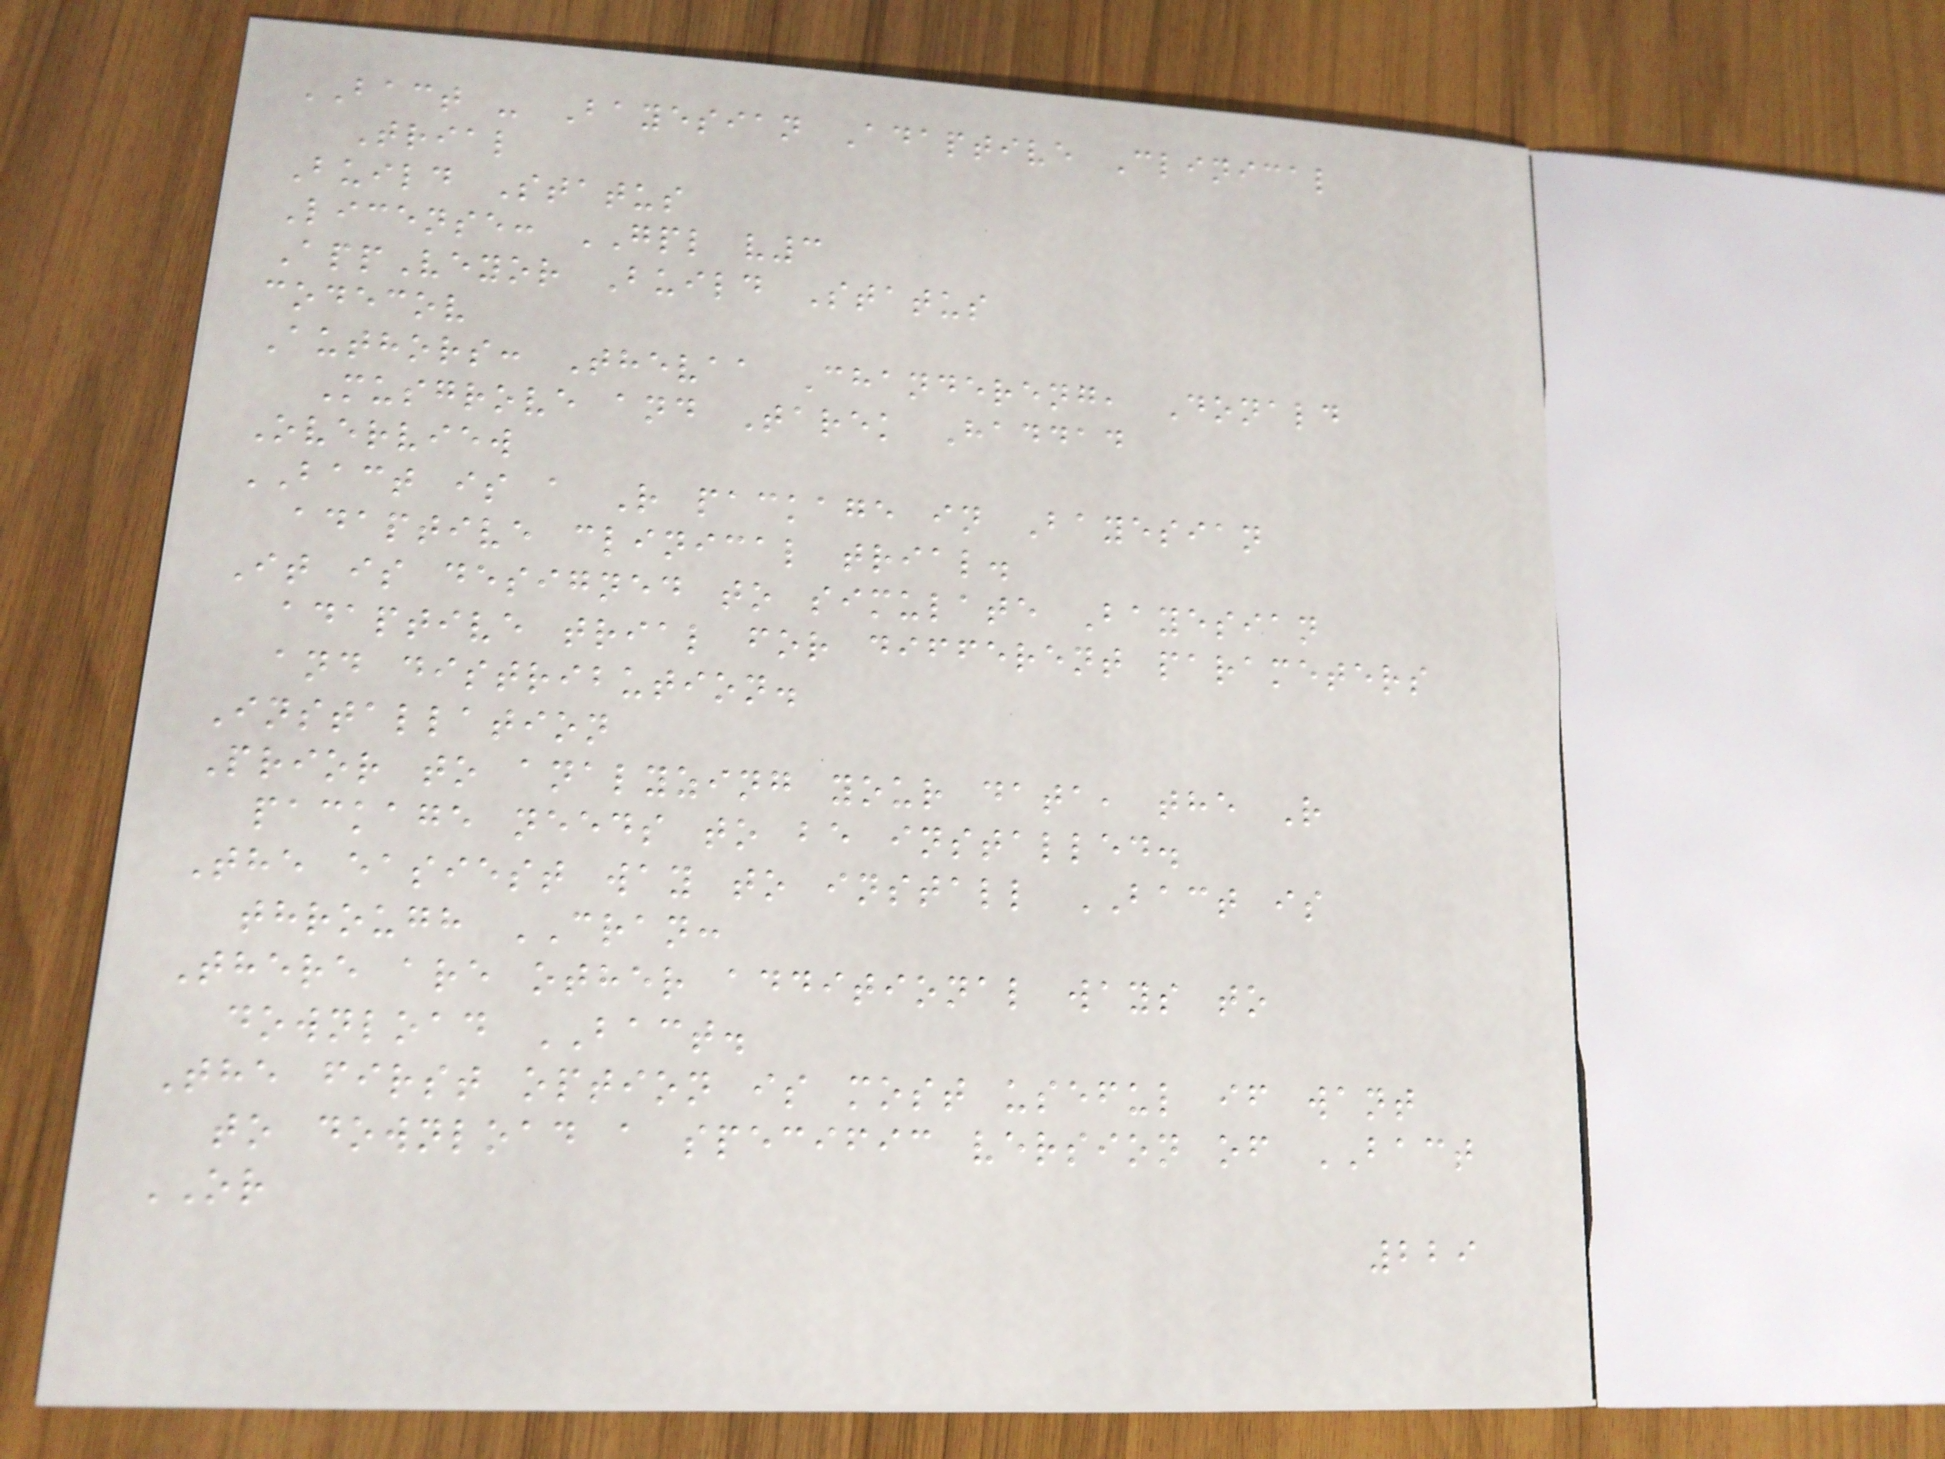BACT - Bayesian Adaptive Clinical
Trial
Build Status
License: GPL v3
AppVeyor Build Status
codecov
Authors: Thevaa Chandereng, Donald
Musgrove and Tarek Haddad
Overview
BACT is a R package in Bayesian
adaptive clinical trial.
It is designed to simulate Bayesian
adaptive trial for different parameters
and distribution.
Installation
Prior to analyzing your data, the R
package needs to be installed.
The easiest way to install BACT is
through CRAN:
There are other additional ways to
download BACT.
The first option is most useful if want
to download a specific version of BACT
OR
229
